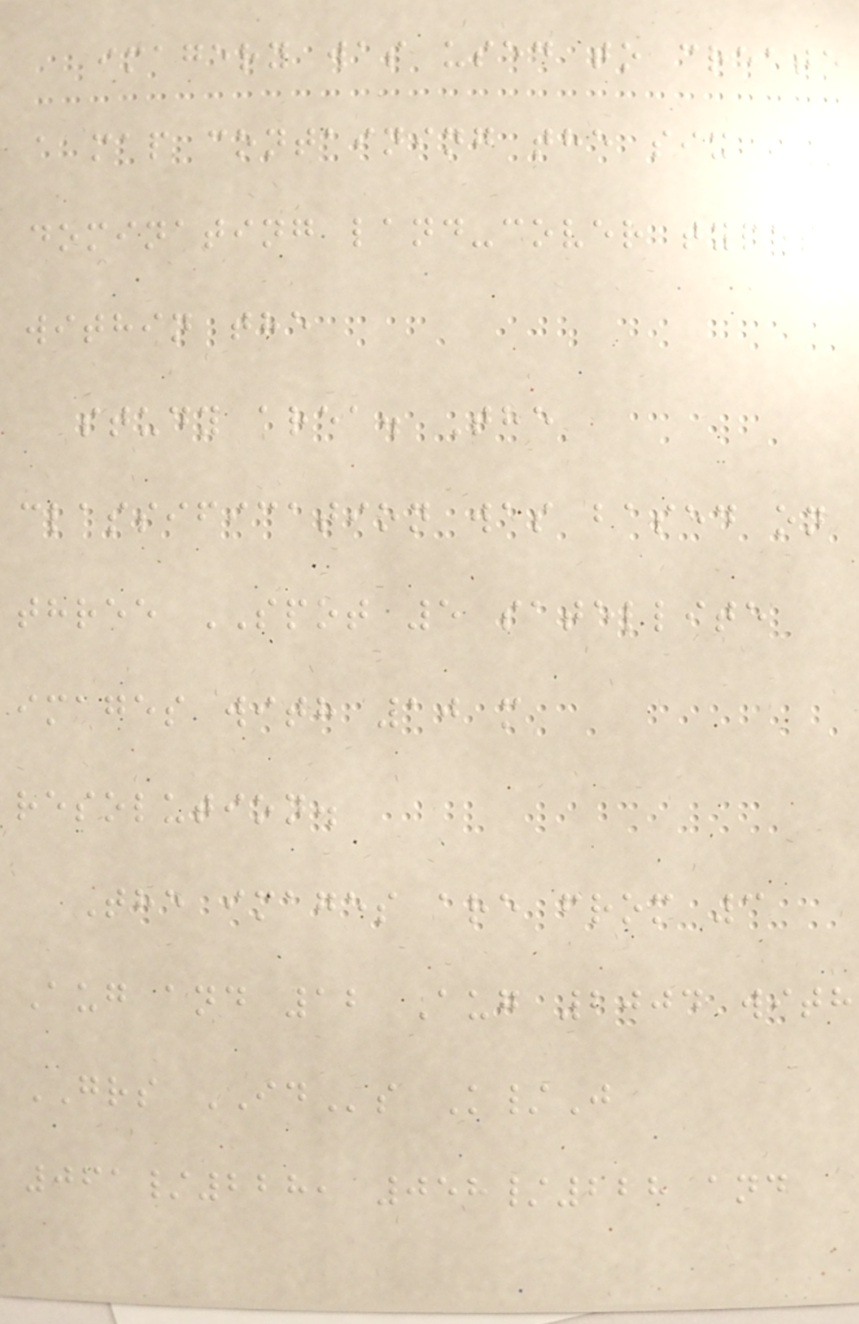imagery was used to create
a map containing the six
dominating land-cover types
within the
study area. The
classification was based on
three SPOT 5 satellite
images with 10 m
resolution.
The images are from 3
Aug and 12 Aug 2004 with
GRS IDs K/J
061/228, 058/228 and
